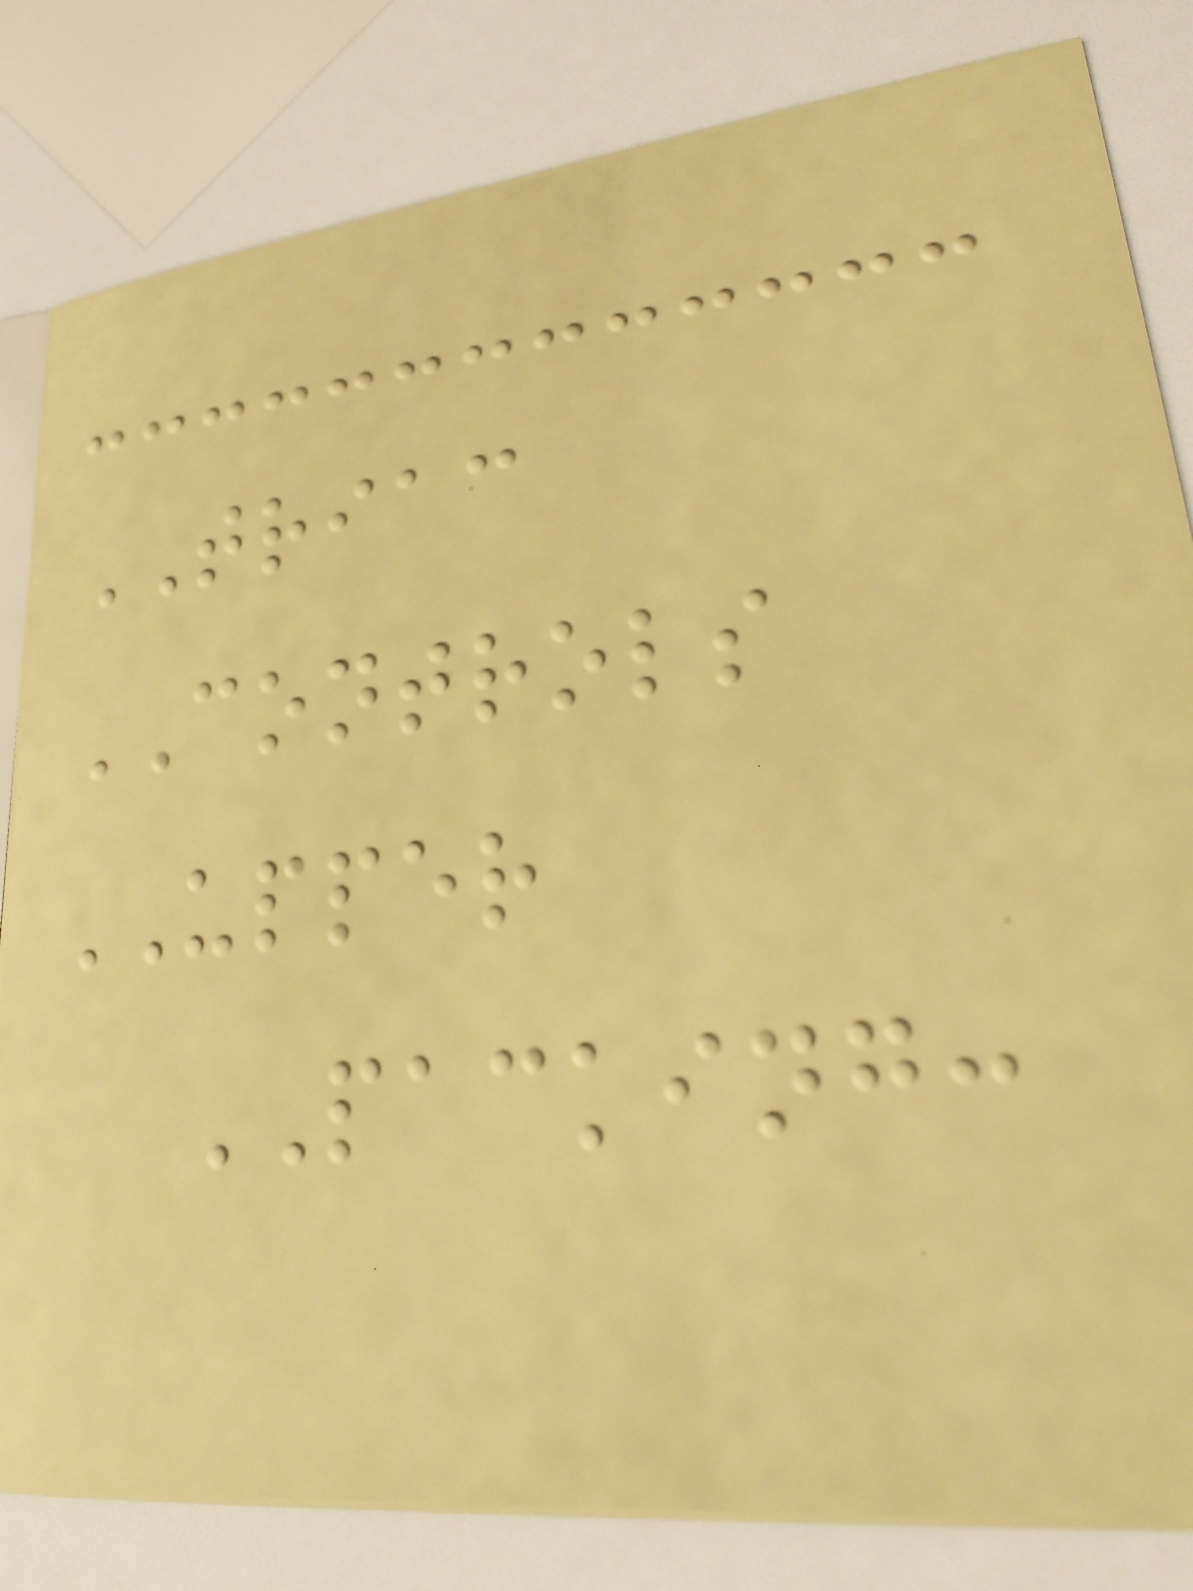TRIAC
CONTROLS
UPPER
PACKING:
